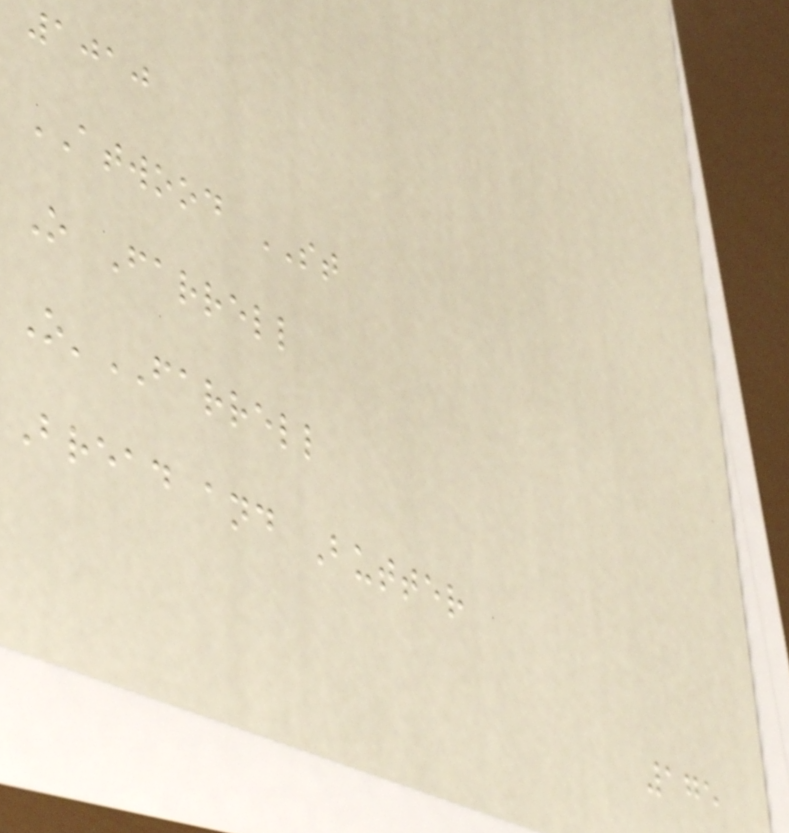1010
ATWOOD ST
O Farrell
O'FARRELL
Bread and Butter
175
